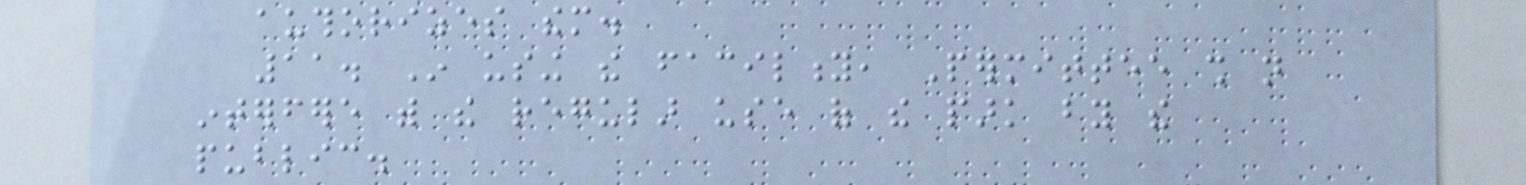authorizes them.
11. In using the facility, Permittee shall not
interfere with the regular use of the park by the
public.
